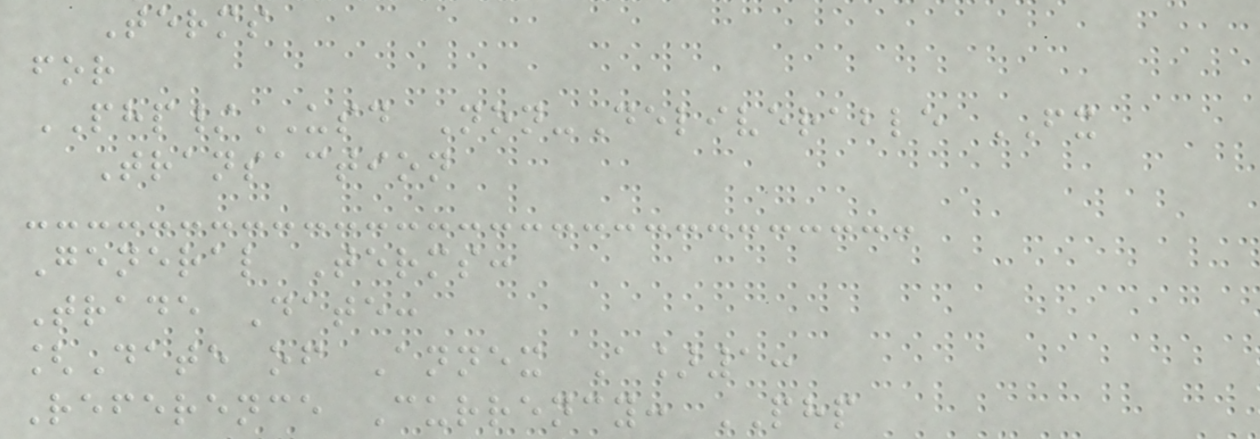Terms
for
PHP/USD Non-Deliverable FX
Transaction
General Terms:
Trade Date:
[Date of Annex A]1:
Reference Currency: PHP
